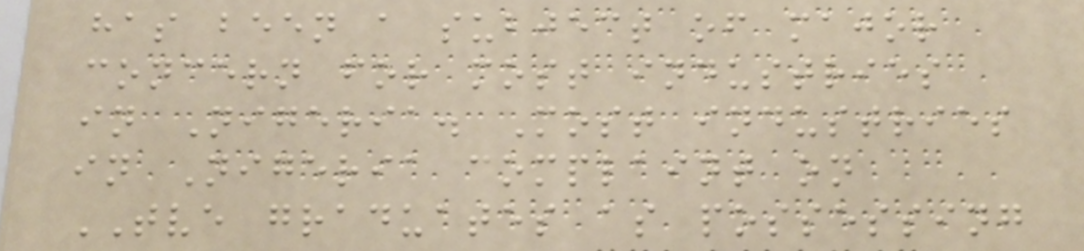has been a subject of major
concern for most industries
in Nigeria. Most industries
in Nigeria complaint on
TVE graduates as possessing
